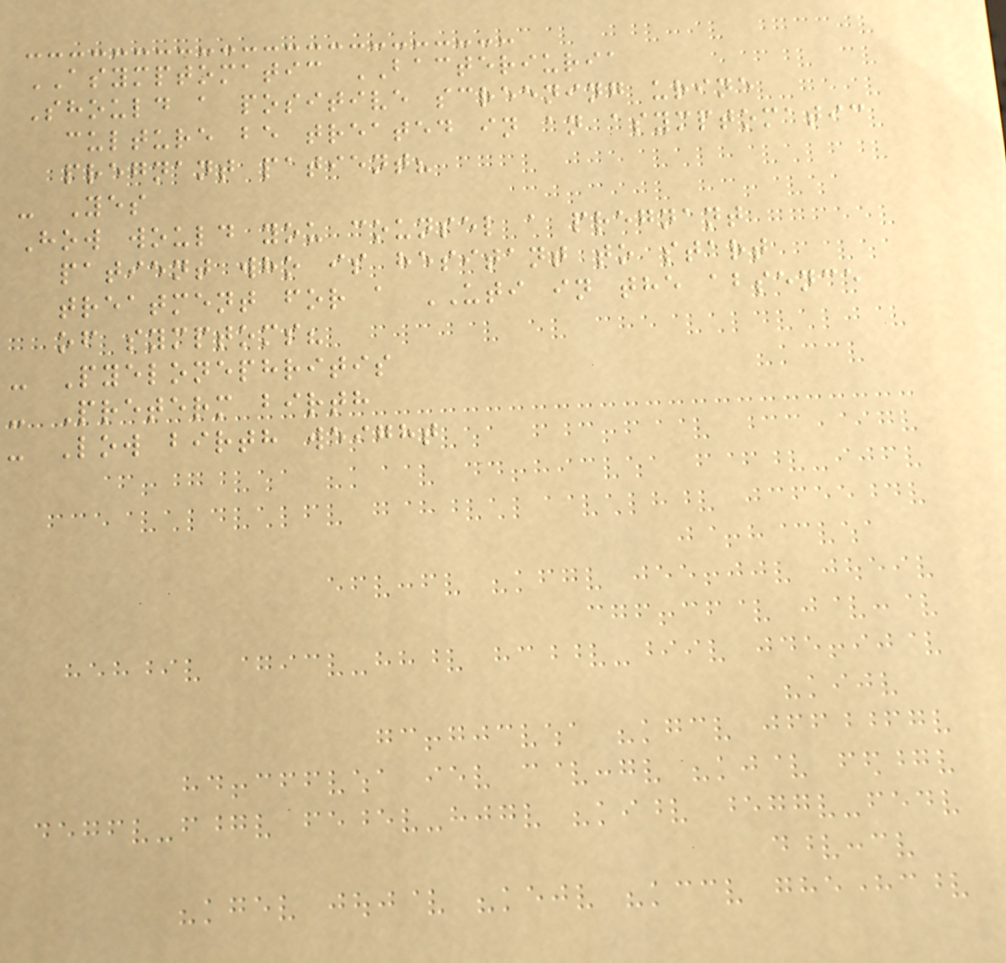ASYMPTOMATIC BACTERIURIA
Should a positive screening urine
culture be treated in an asymptomatic
pregnant patient?
- Yes
How would you counsel a pregnant
patient who is hesitant to start
treatment for a UTI in the absence
of symptoms?
- Pyelonephritis
- Preterm birth
- Low birth weight
